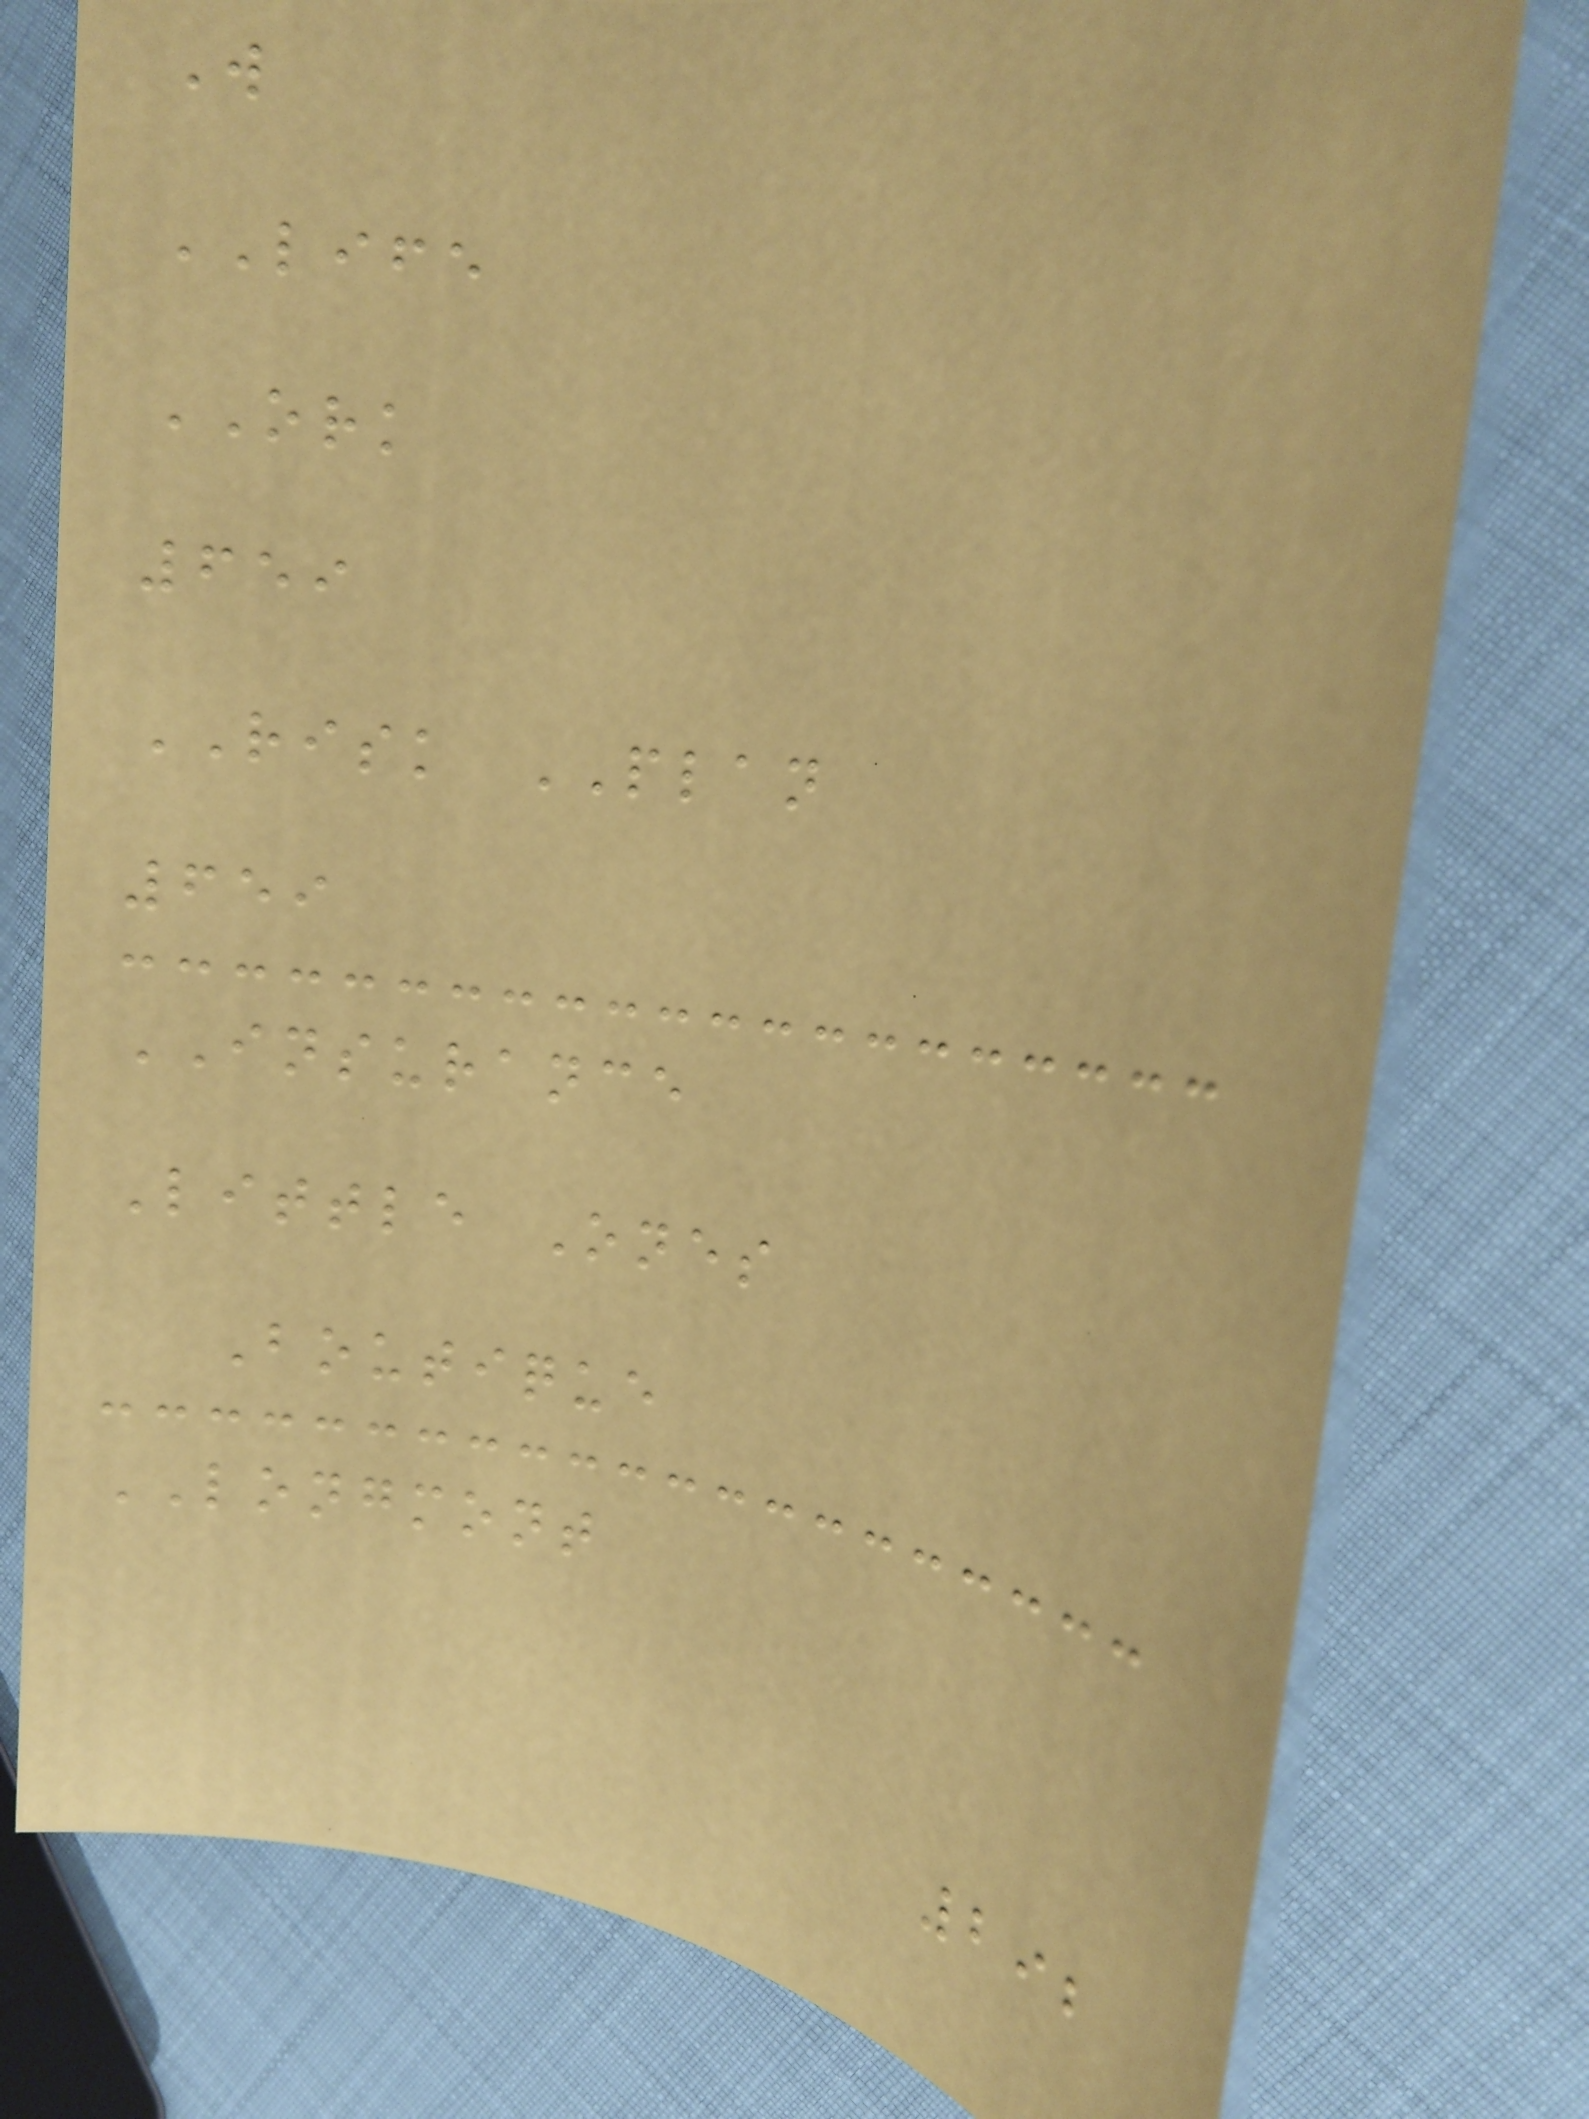W
LIFE
ORK
659
RISK PLAN
659
INSURANCE
Little Ones
Boutique
LONGMONT
292
